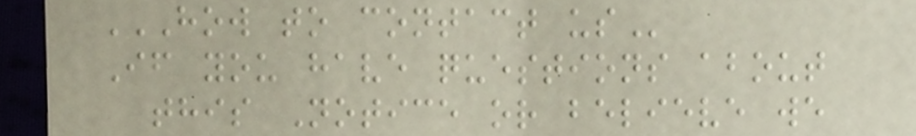HOW TO CONTACT US
If you have questions about
this Notice or believe we
